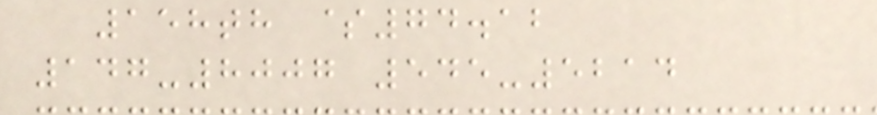158th $74.12
147-8007 545-5214
